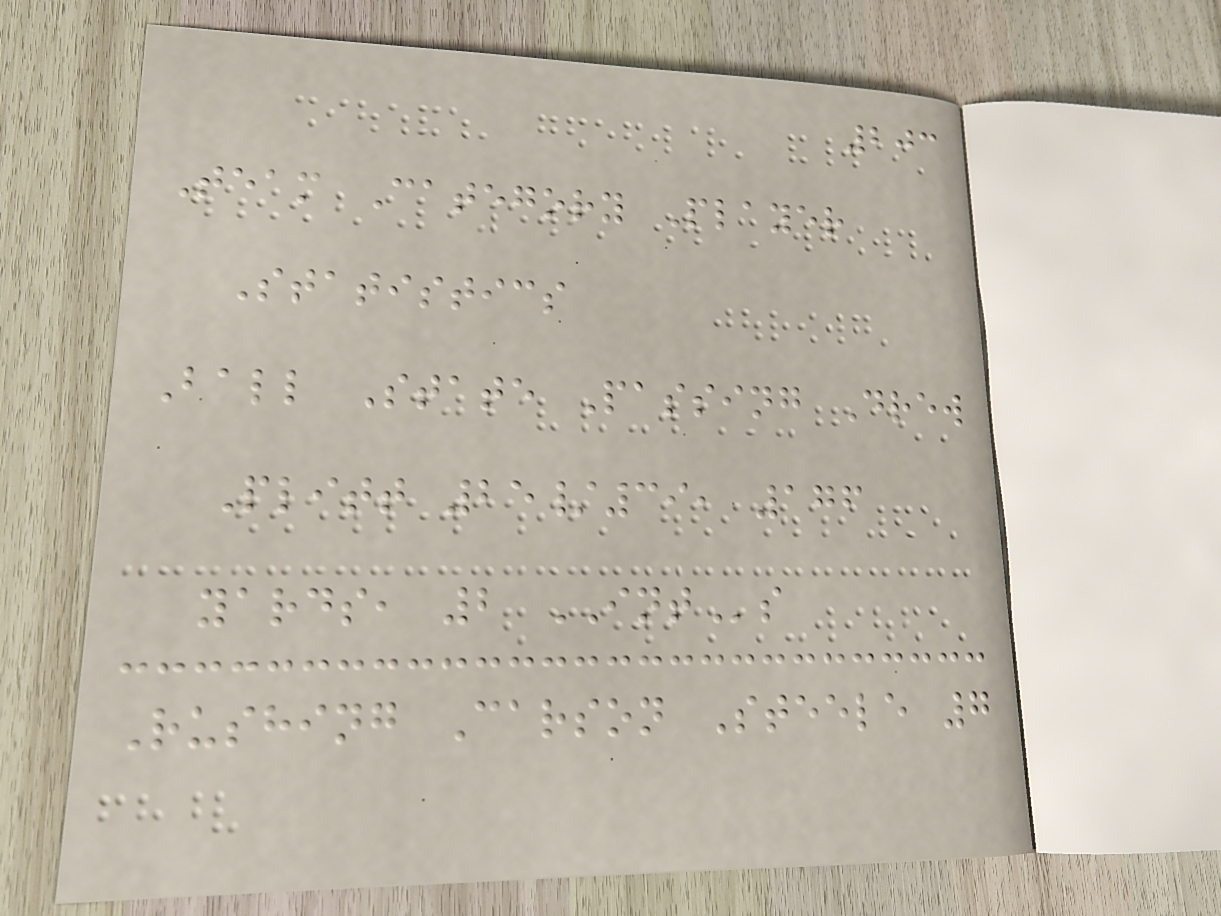203
Team Category Player
Statistics
Ball State Passing Drew
Plitt 25/39, 176
yards, 2 INTs
Rushing Carson Steele 7
